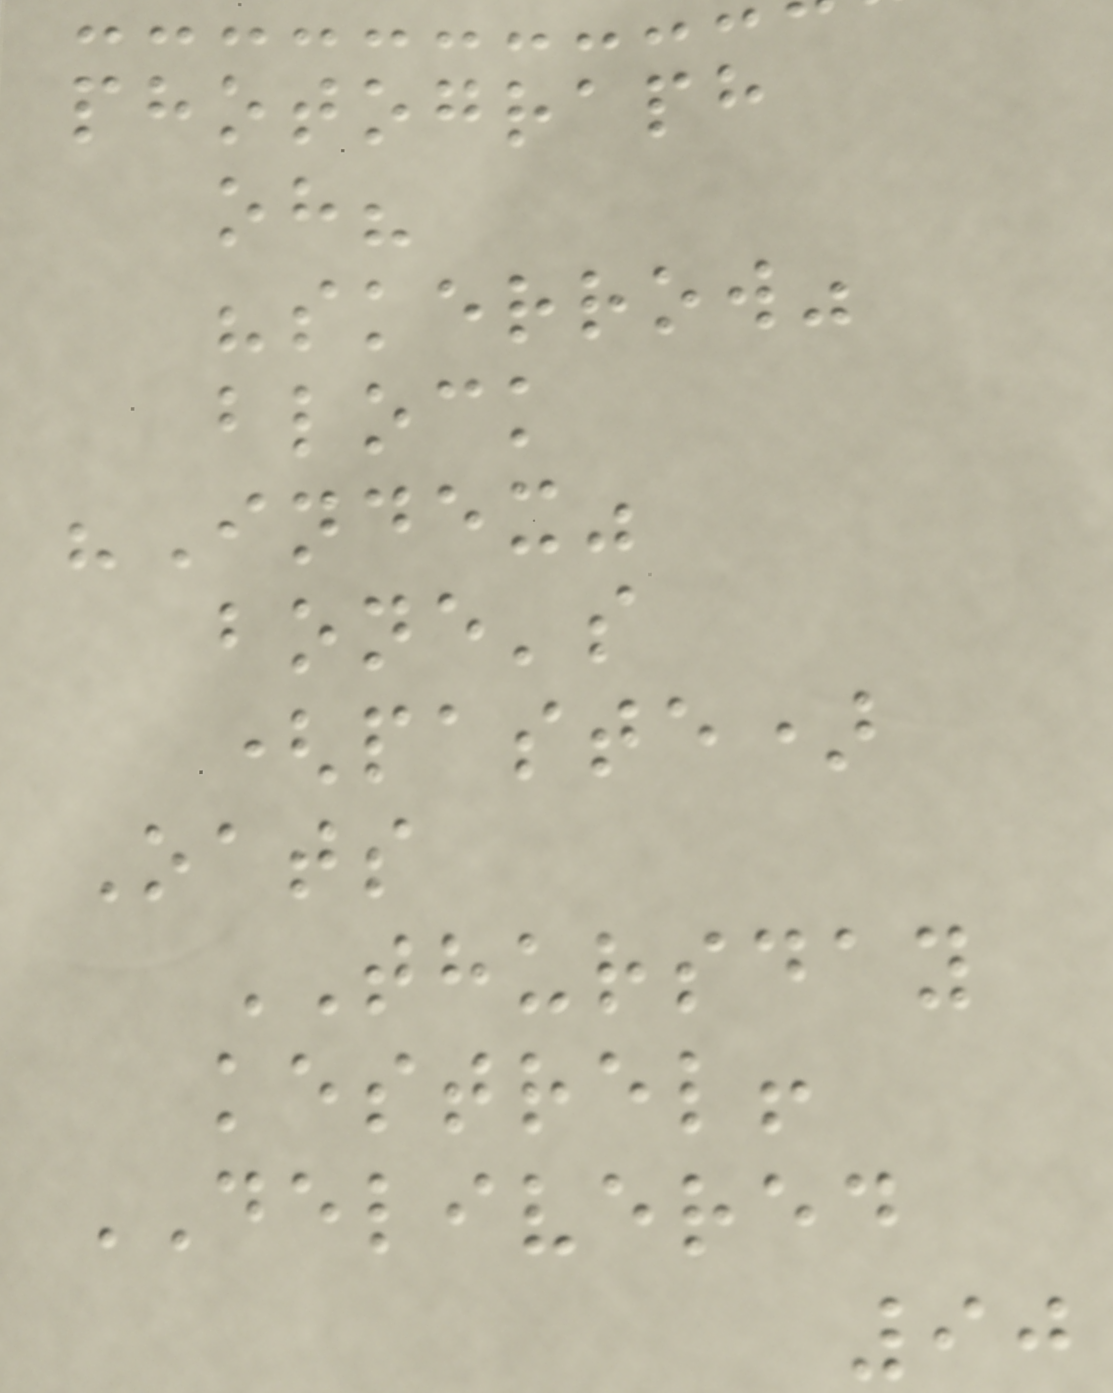photograph
oh?
"skerrow"
block
"Index"
bone's
(paste)
Oats
THURSDAY
kestrel!
DELIVERED
90
